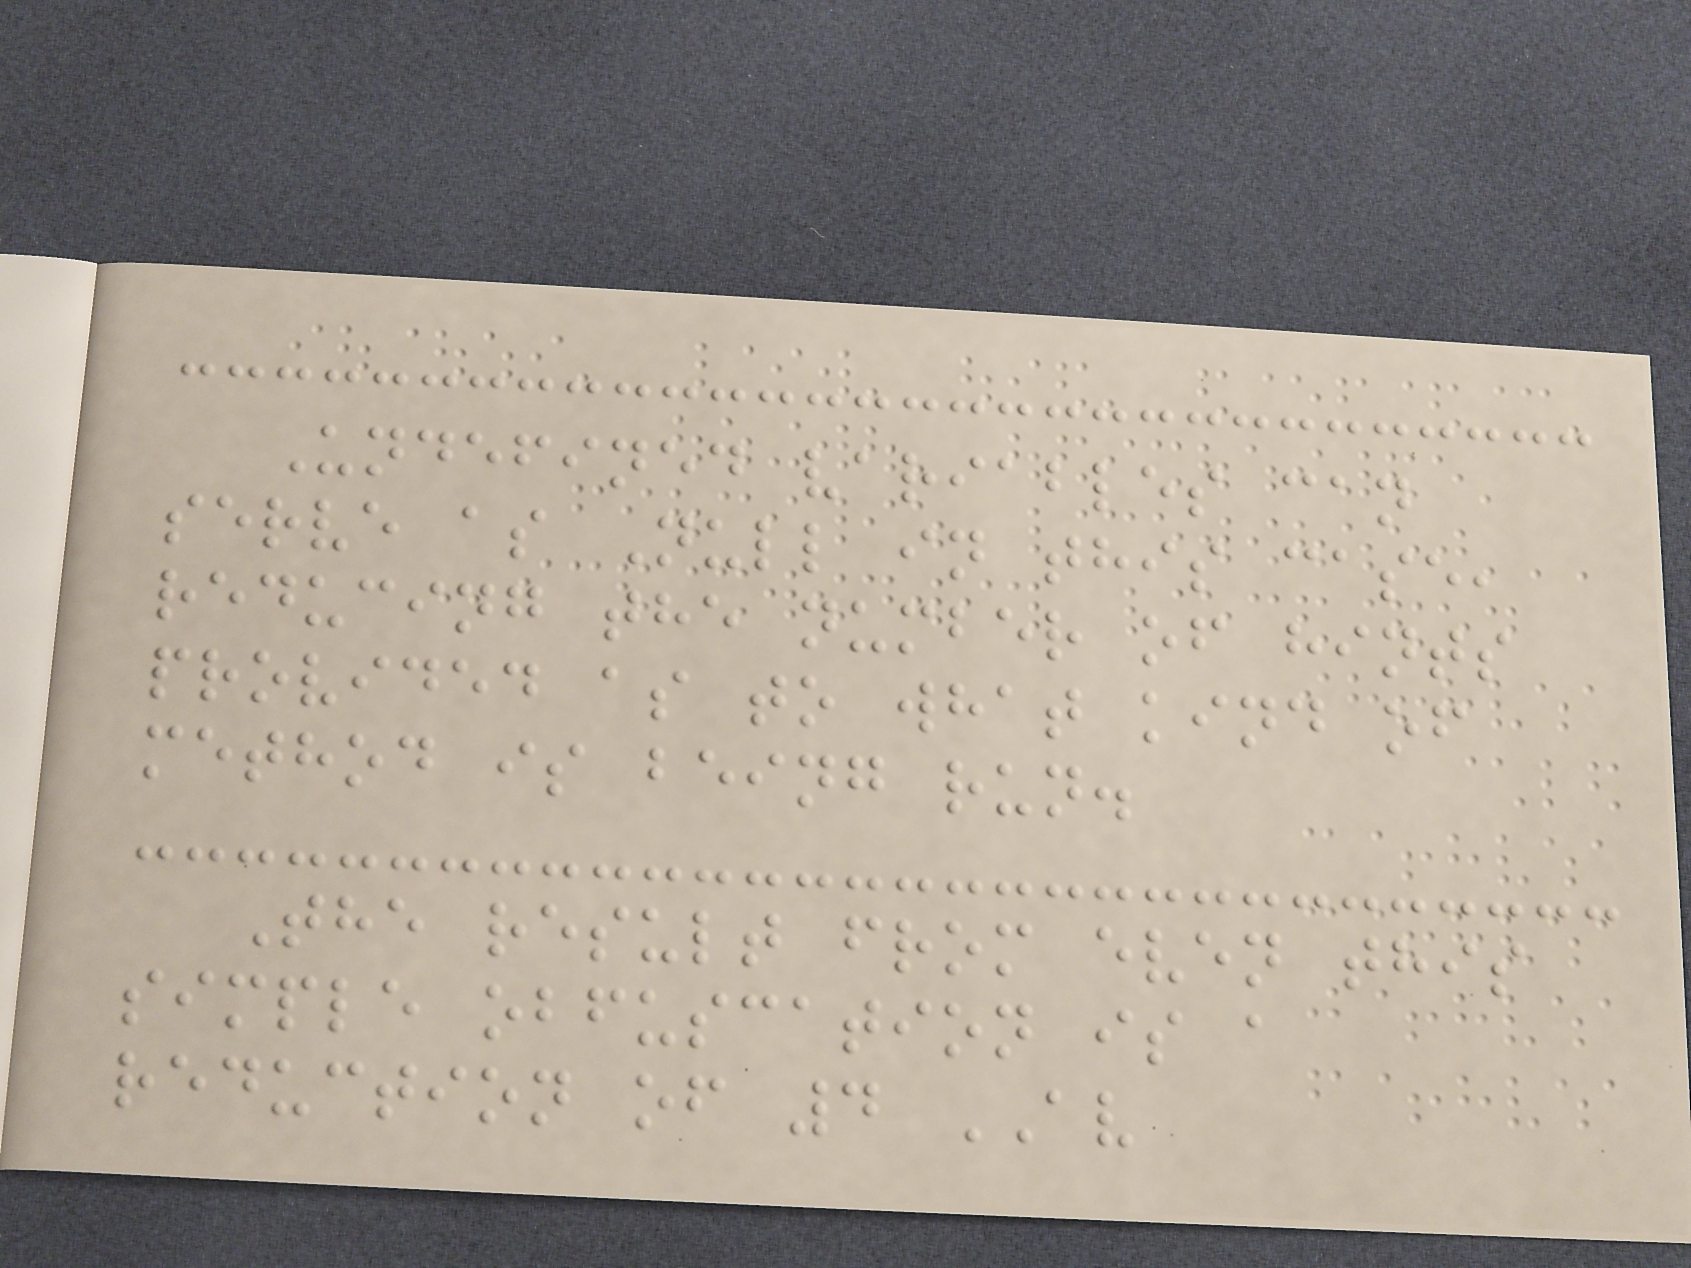Undefined variables can
serve as Null in this case,
reducing the number of hints
provided as to what kind of
method is being run.
The result from even this
simple obfuscation is a
reduction of 4 AV
